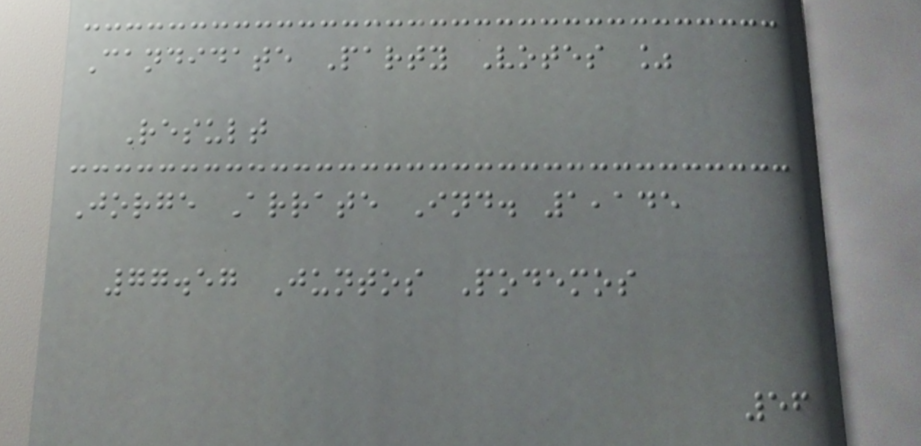Candidate Party Votes %
Result
Jorge Arrate Ind. 1,145
77.57 Juntos Podemos
56
